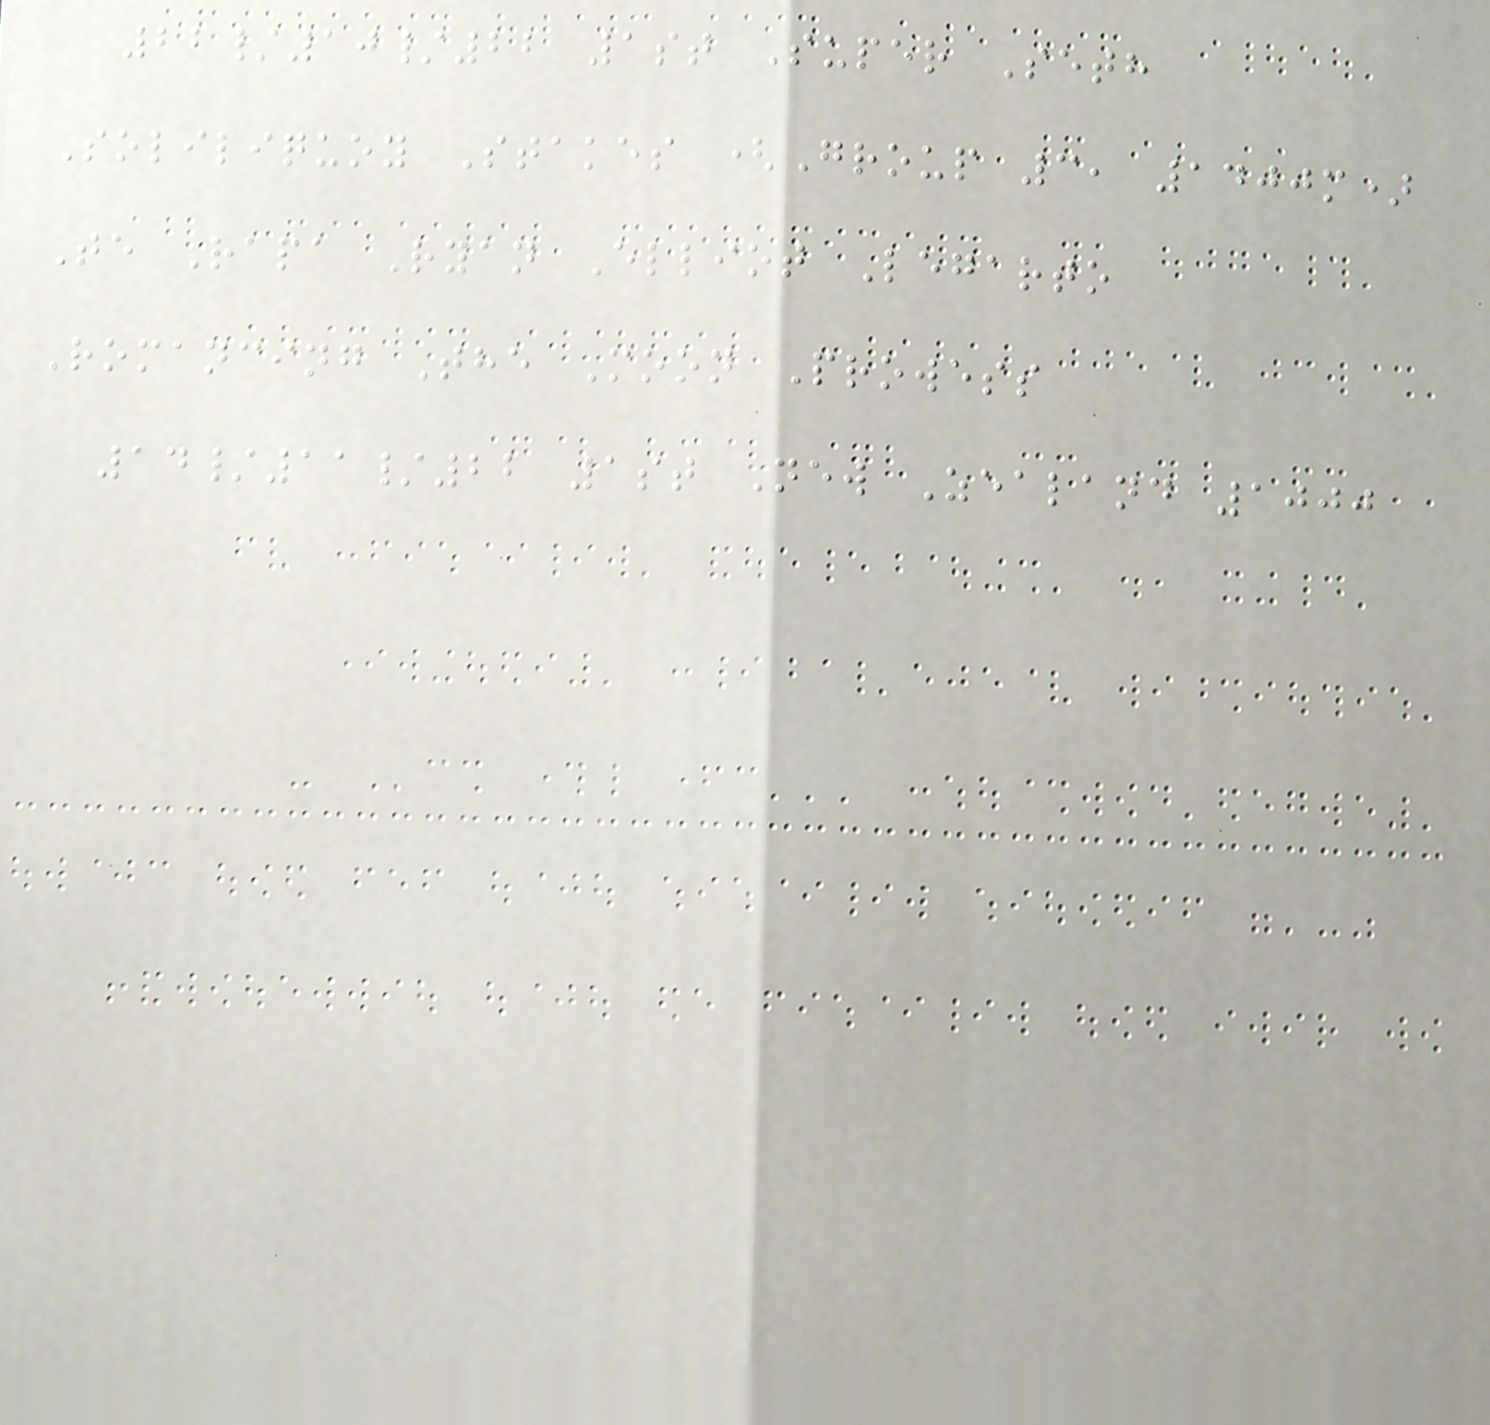22/10/22 1st Super Seth
Soliliquoy Stakes (Group 3, 1400m)
Te Rapa Ryan Elliot Legarto
Romancing The Moon Prowess
14/11/22 1st New Zealand 1000
